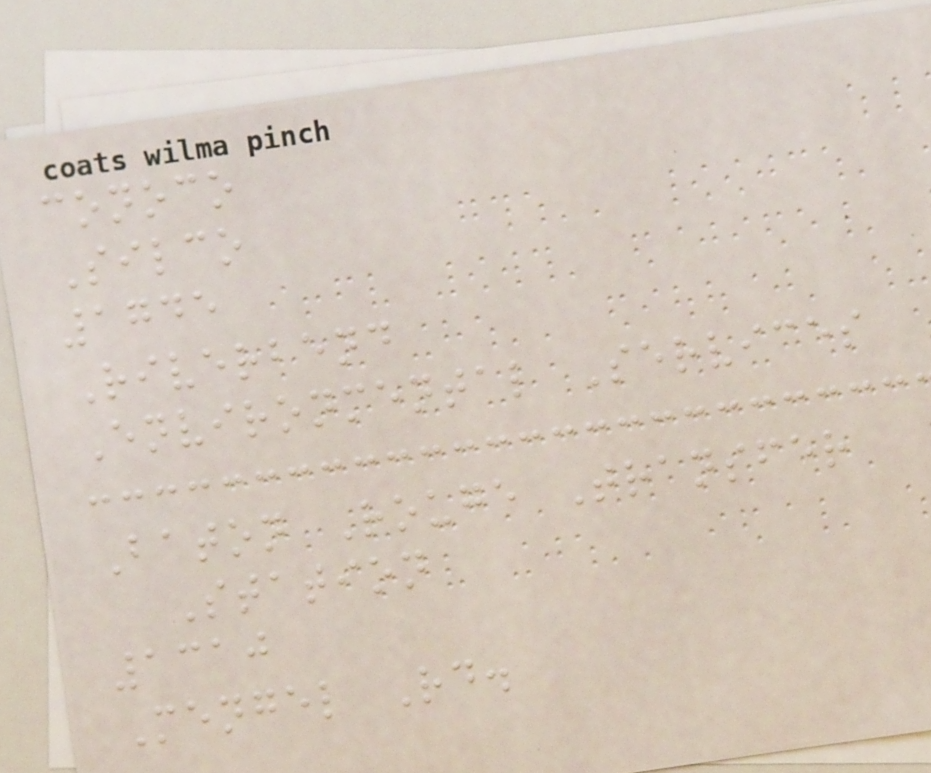conoco
Silco
1745
Riverbend
Environmental Services
Baton Rouge Transfer
Station
1310
Mengel Rd.
